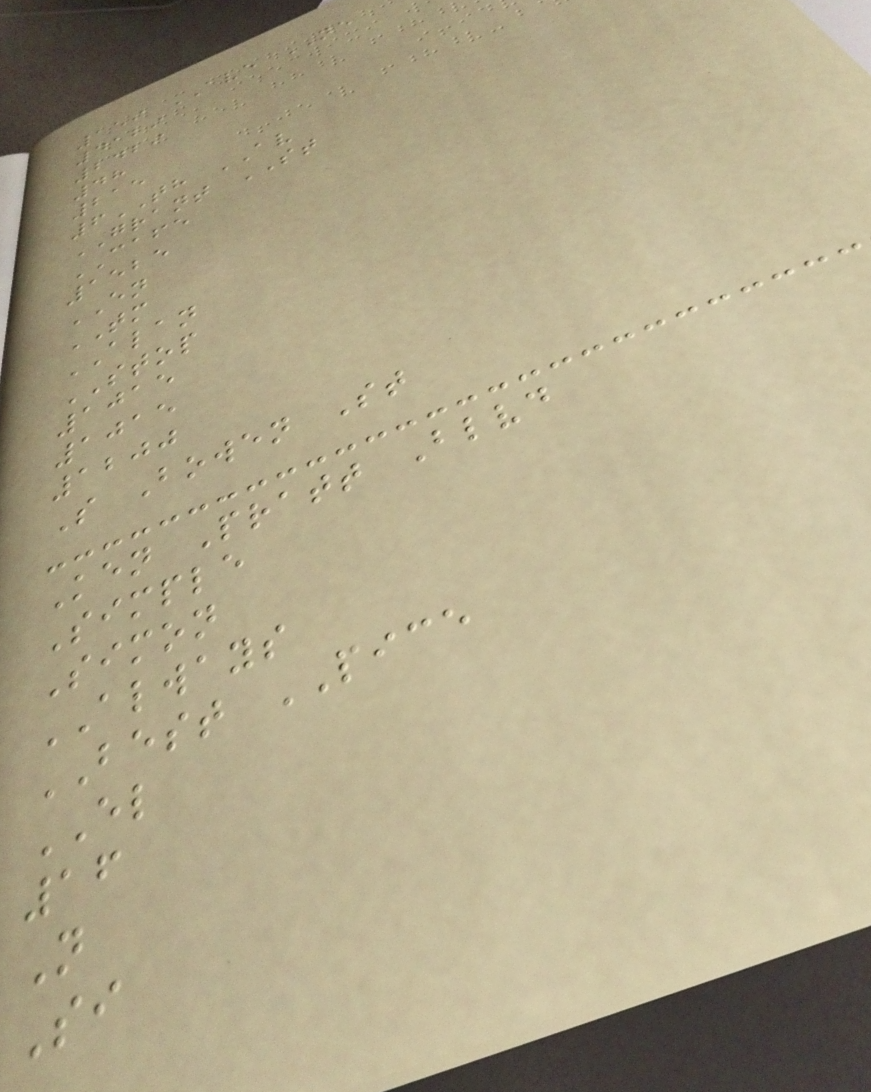159 AVE NE
4129
2429
48
215
6TH AV
GRANT ST
CAFE
1525
EN
TM
ALAN
STOP
1015
1015
1200
S Bowen St
Ken Pratt Blvd
Simple
Simon
ALWAYS
BEST PICE
EL
16
N
Si
